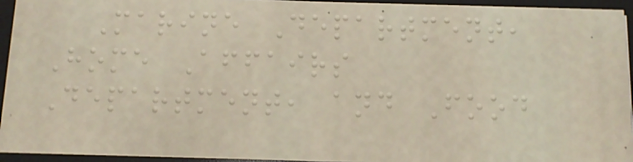Marine Department,
Home Affairs
Department, and Food
